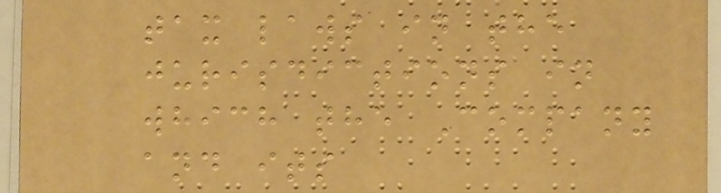tax laws in the
jurisdictions in
which the Company
and its
